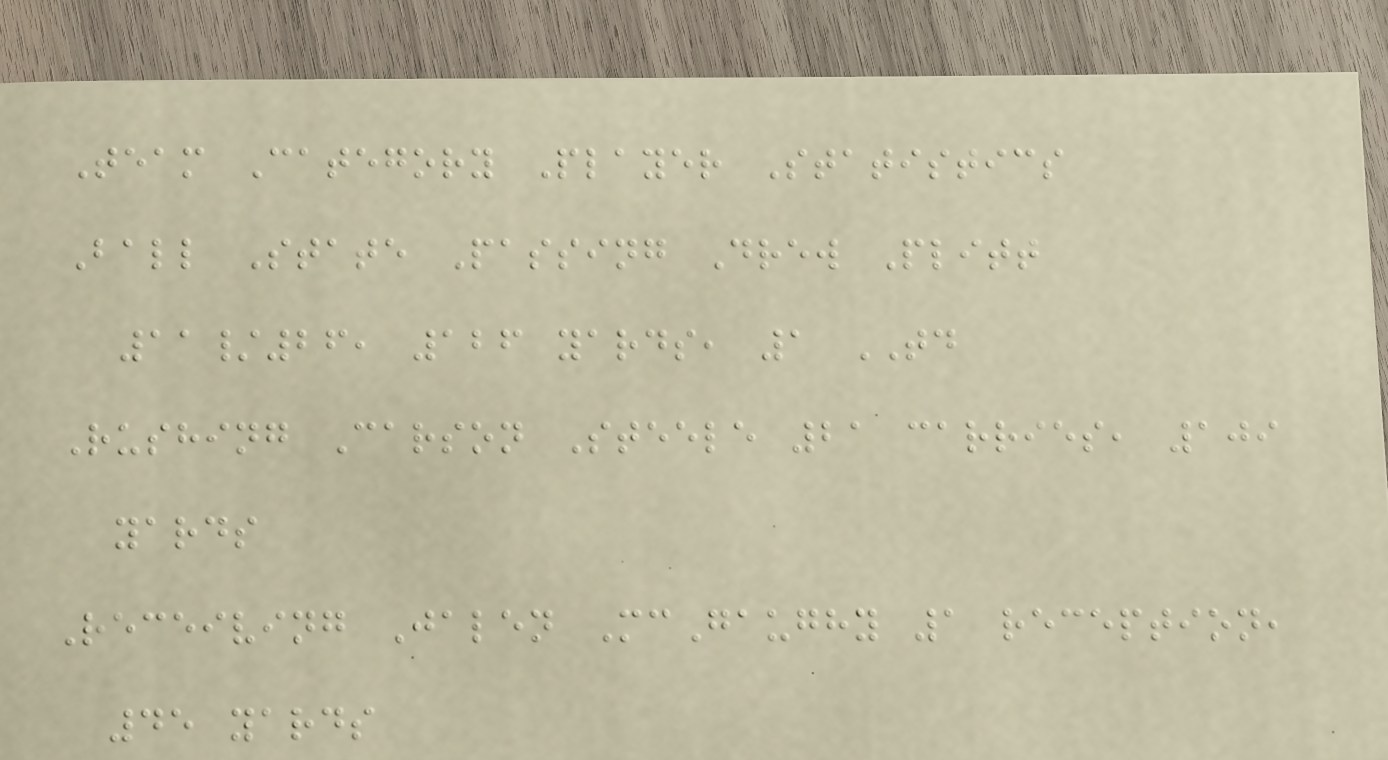Team Category Player Statistics
Ball State Passing Drew Plitt
11/26, 126 yards, 1 TD
Rushing Carson Steele 21 carries, 109
yards
Receiving Jalen McGaughy 1 reception,
45 yards
